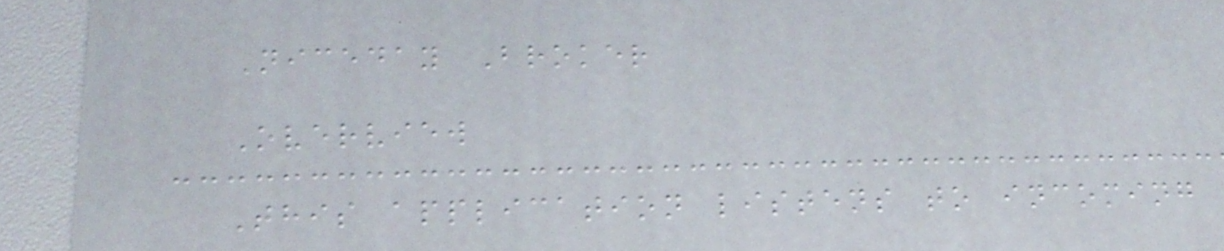Niceday Broker
Overview
This application listens to incoming
